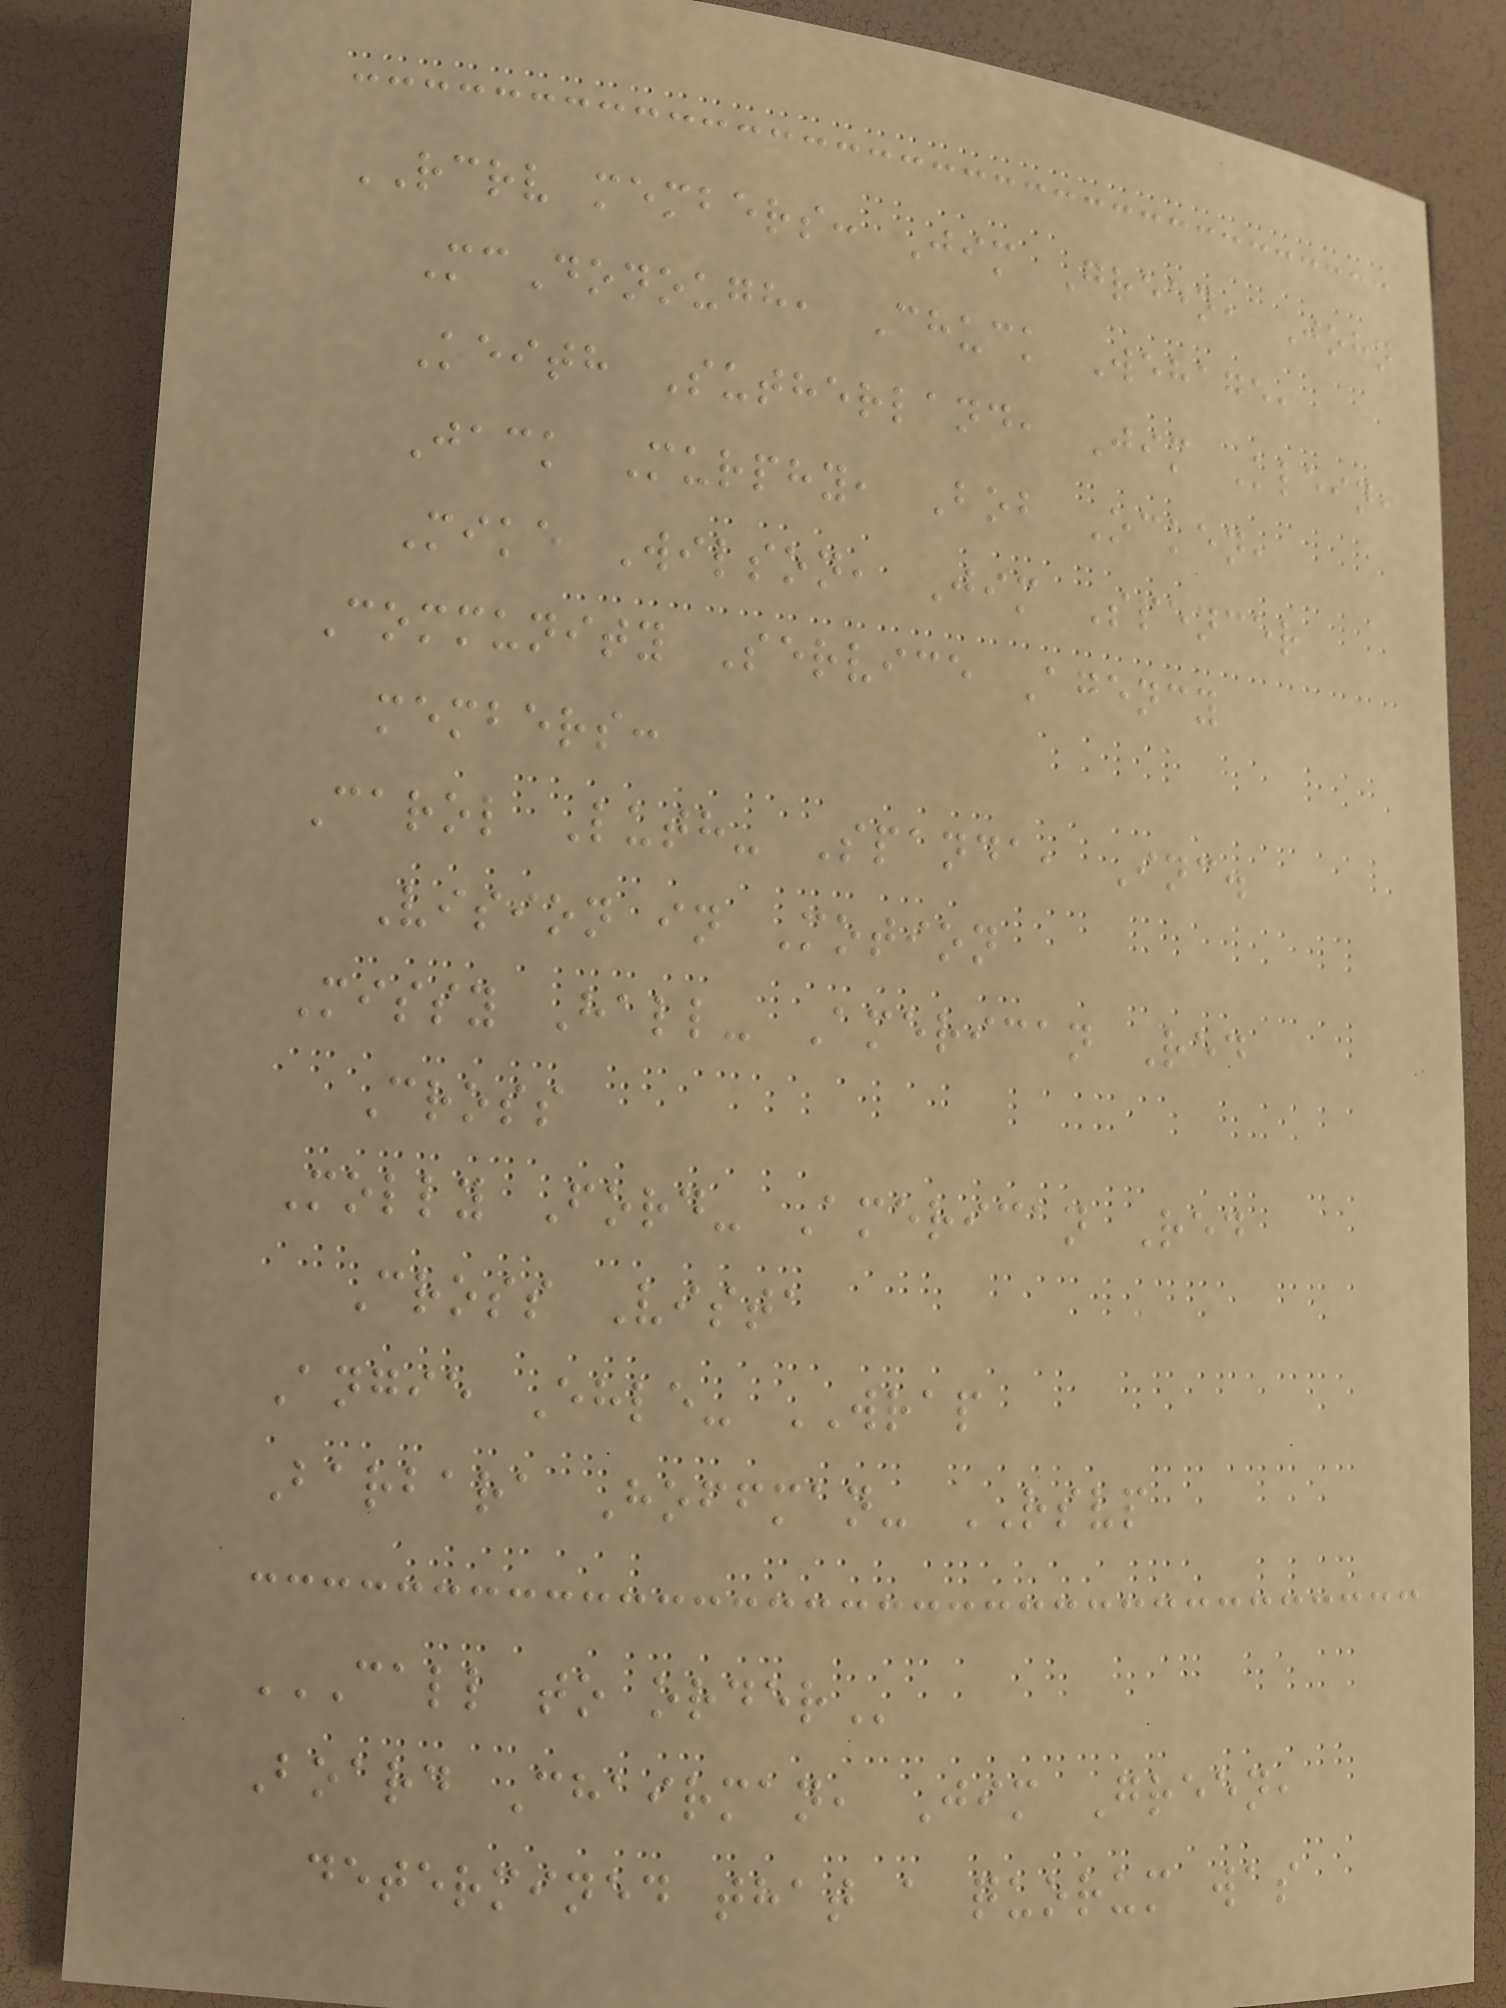RCRV members: Jim Green, John
McDonough, Chuck Wehage,
Keith Sutherland, Jim Klein,
Jack Murphy, Bob Ocken,
Mike Wilson, Jim Spencer
Community Service Agency
members:
Carol Luth- Spanda, Inc.
Vision in Motion
Missy Hall- American Red
Cross
Molly Ford- American Red
Cross Vista
Angie Ehle- WRAP
Barbara Hoffman- RSVP
CALL TO ORDER
Board Chairman, Jim Green,
determined that a quorum was
